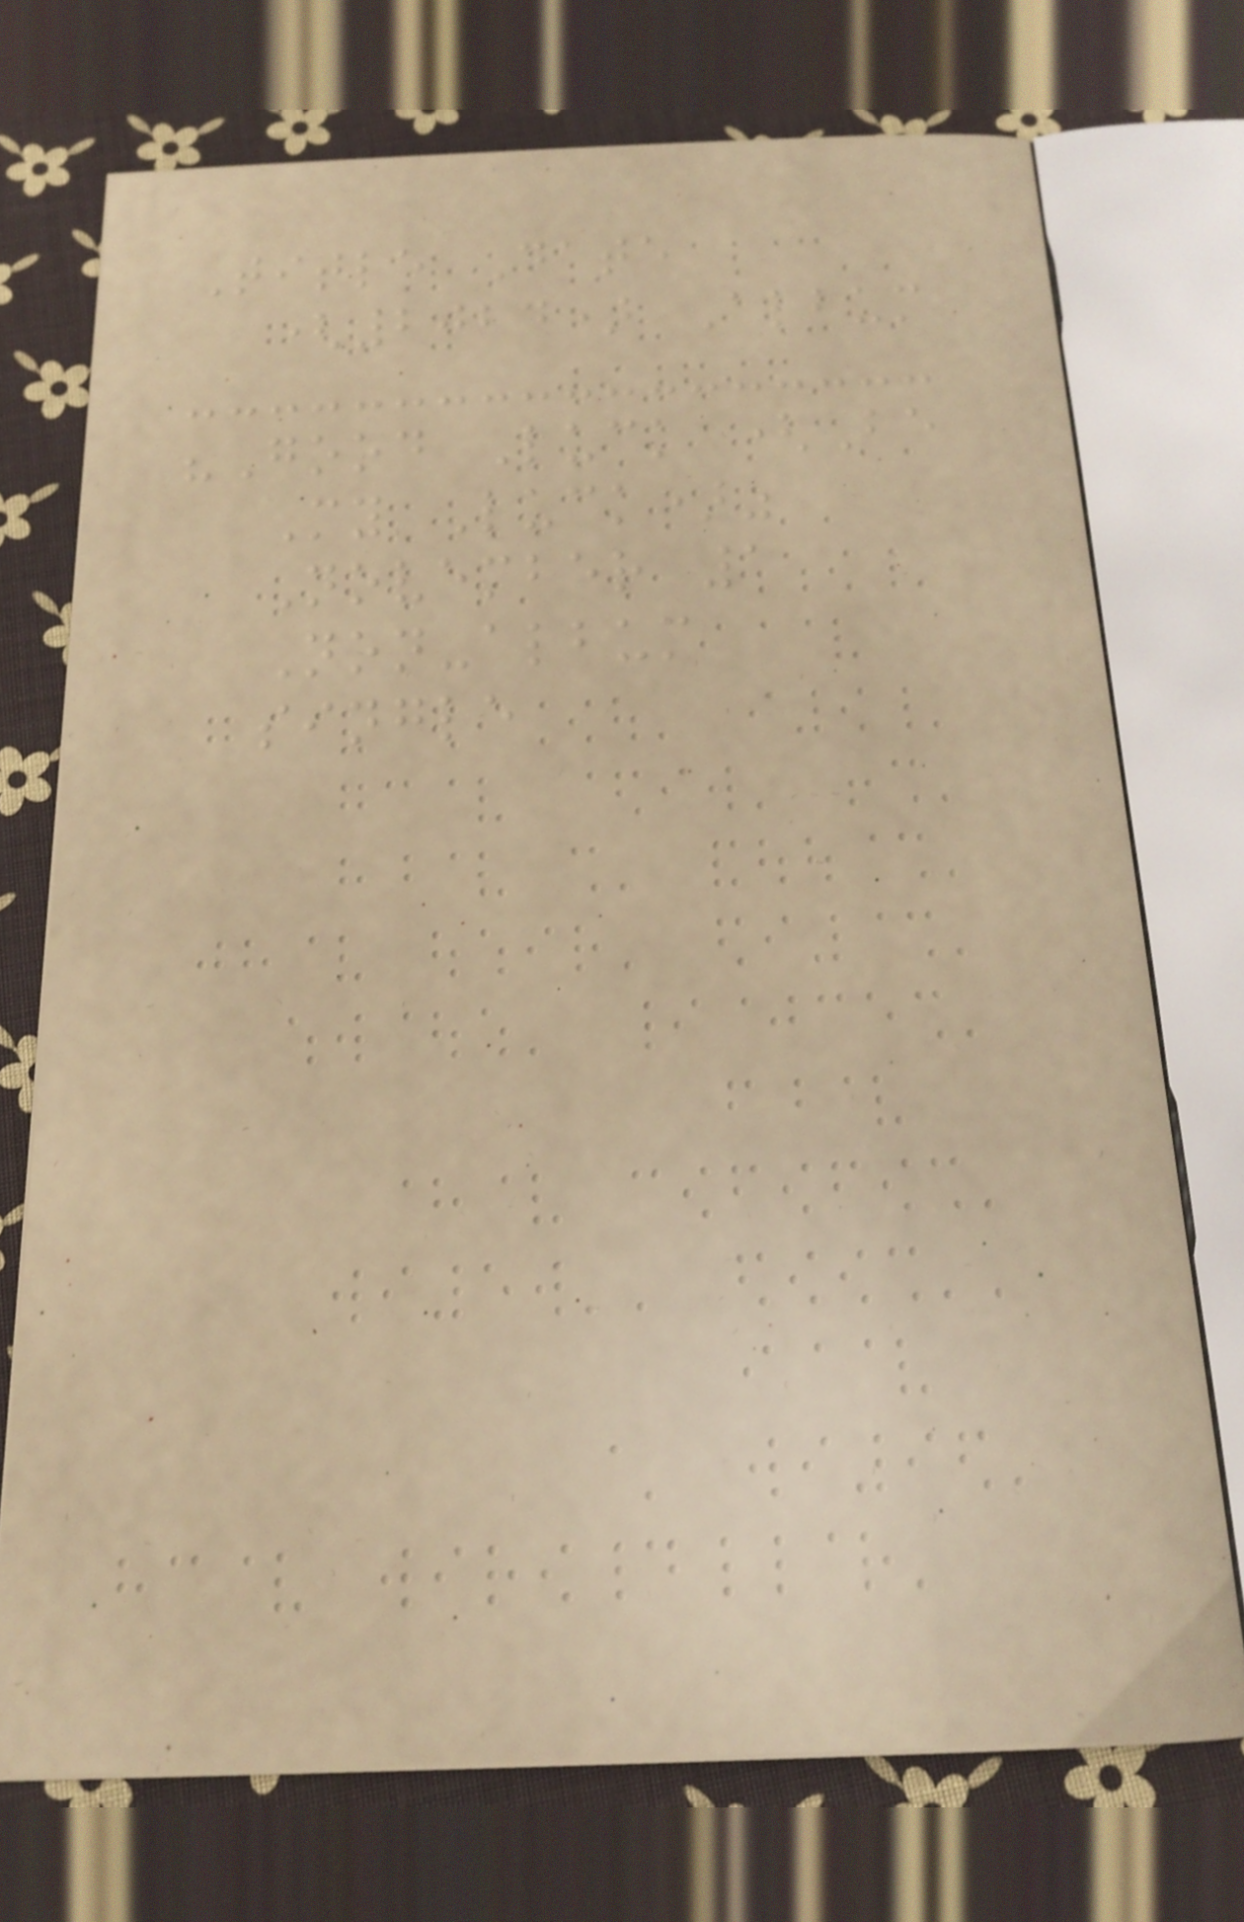Title Date
(2024) Album
"Good Luck (Be
My Luck)"
November 1
Non-album
single
